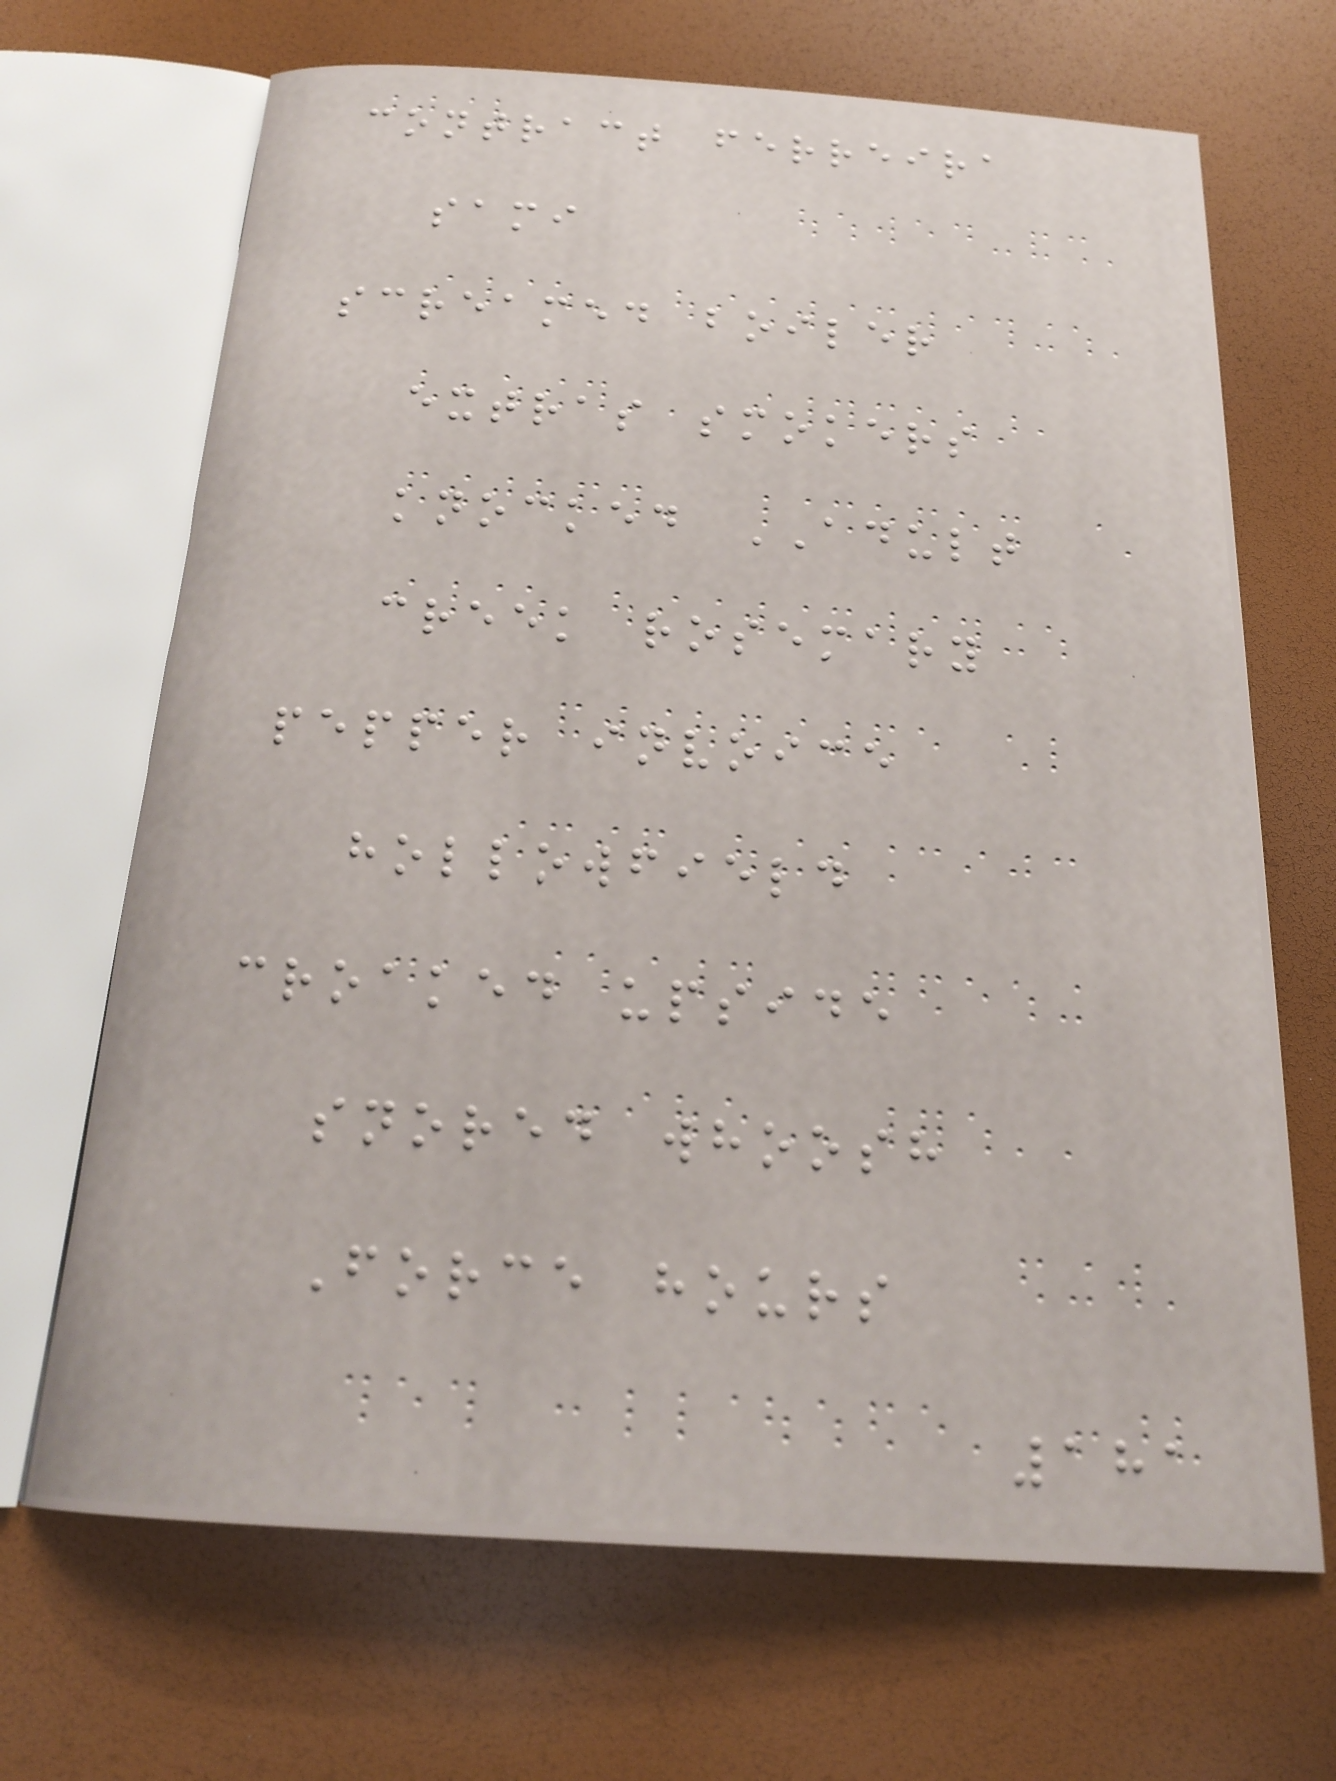contract ferreira
sami
screamed boiler
extras smokers
knocked ADULT
creek rosemary
pepper invoice
hollowfield
croaked upside
snored whoosh
Force hours
181
